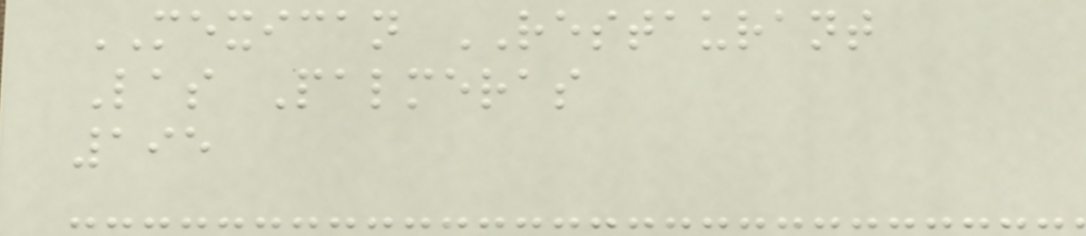MEXICAN RESTAURANT
Las Palmeras
195
